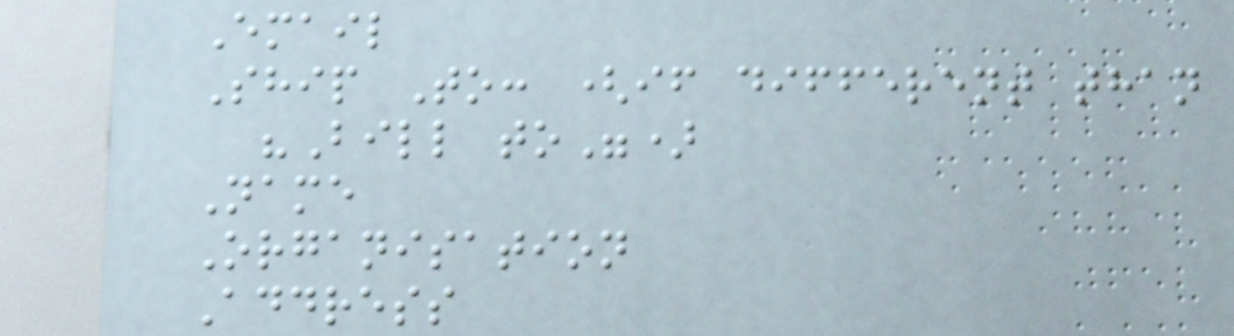Email
Ship To: (if different than
"Bill to")
Name
Organisation
Address
